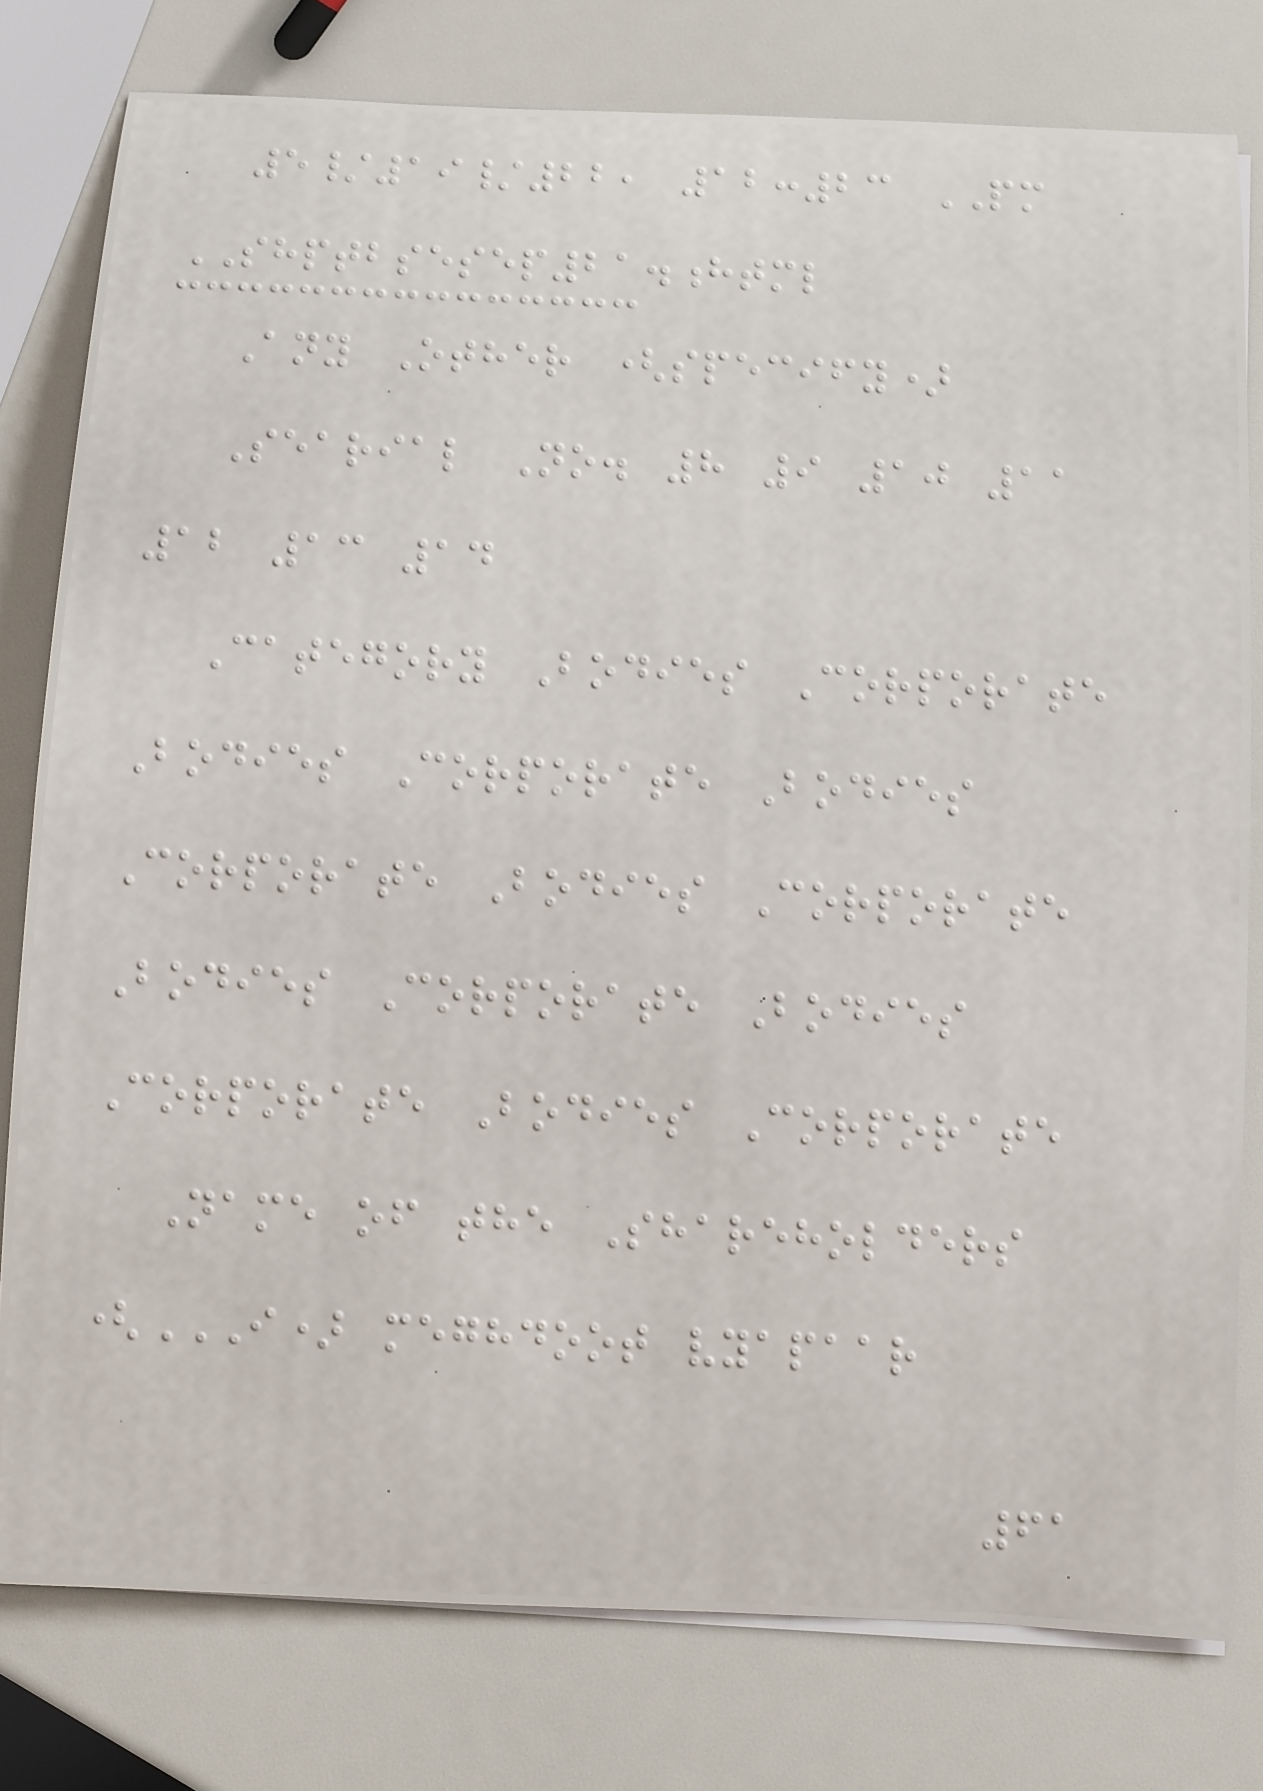5/19/22, 12:23 PM
SHPTBSESEP21.html
Any Other (specify)
Searial No. 8 9 10 11
12 13 14
Category Bodies Corporate
Bodies Corporate Bodies
Corporate Bodies Corporate
Bodies Corporate Bodies
Corporate Bodies Corporate
Name of the Shareholders
(I) MEGHDOOT VYAPAAR
61
